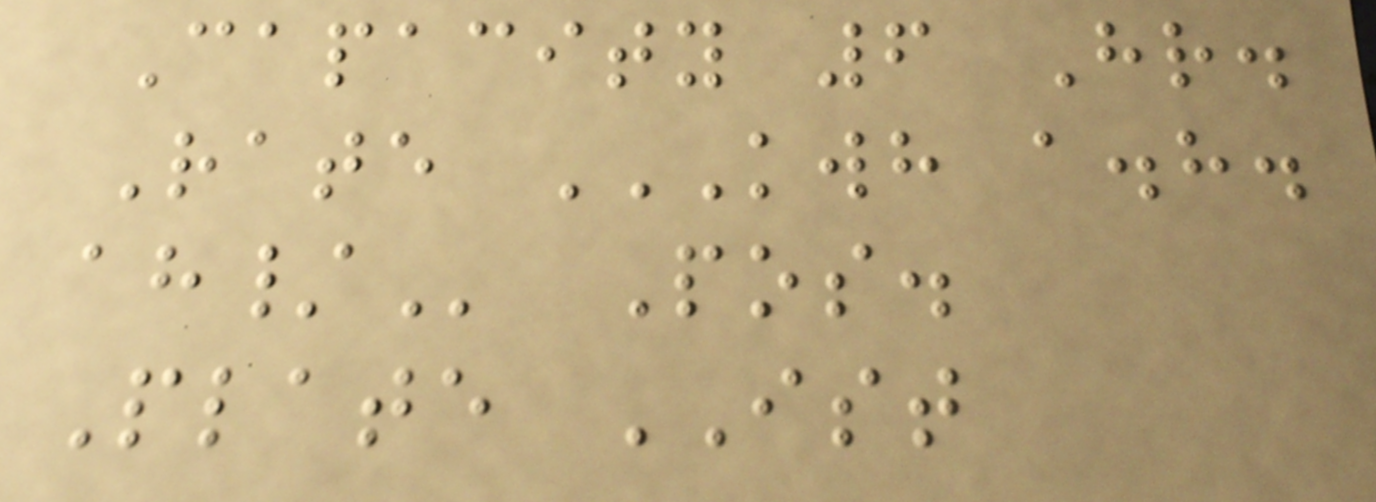Capacity 6 Hr.
Rate KWH A.H.
AH/ Pos.
Plate IST
